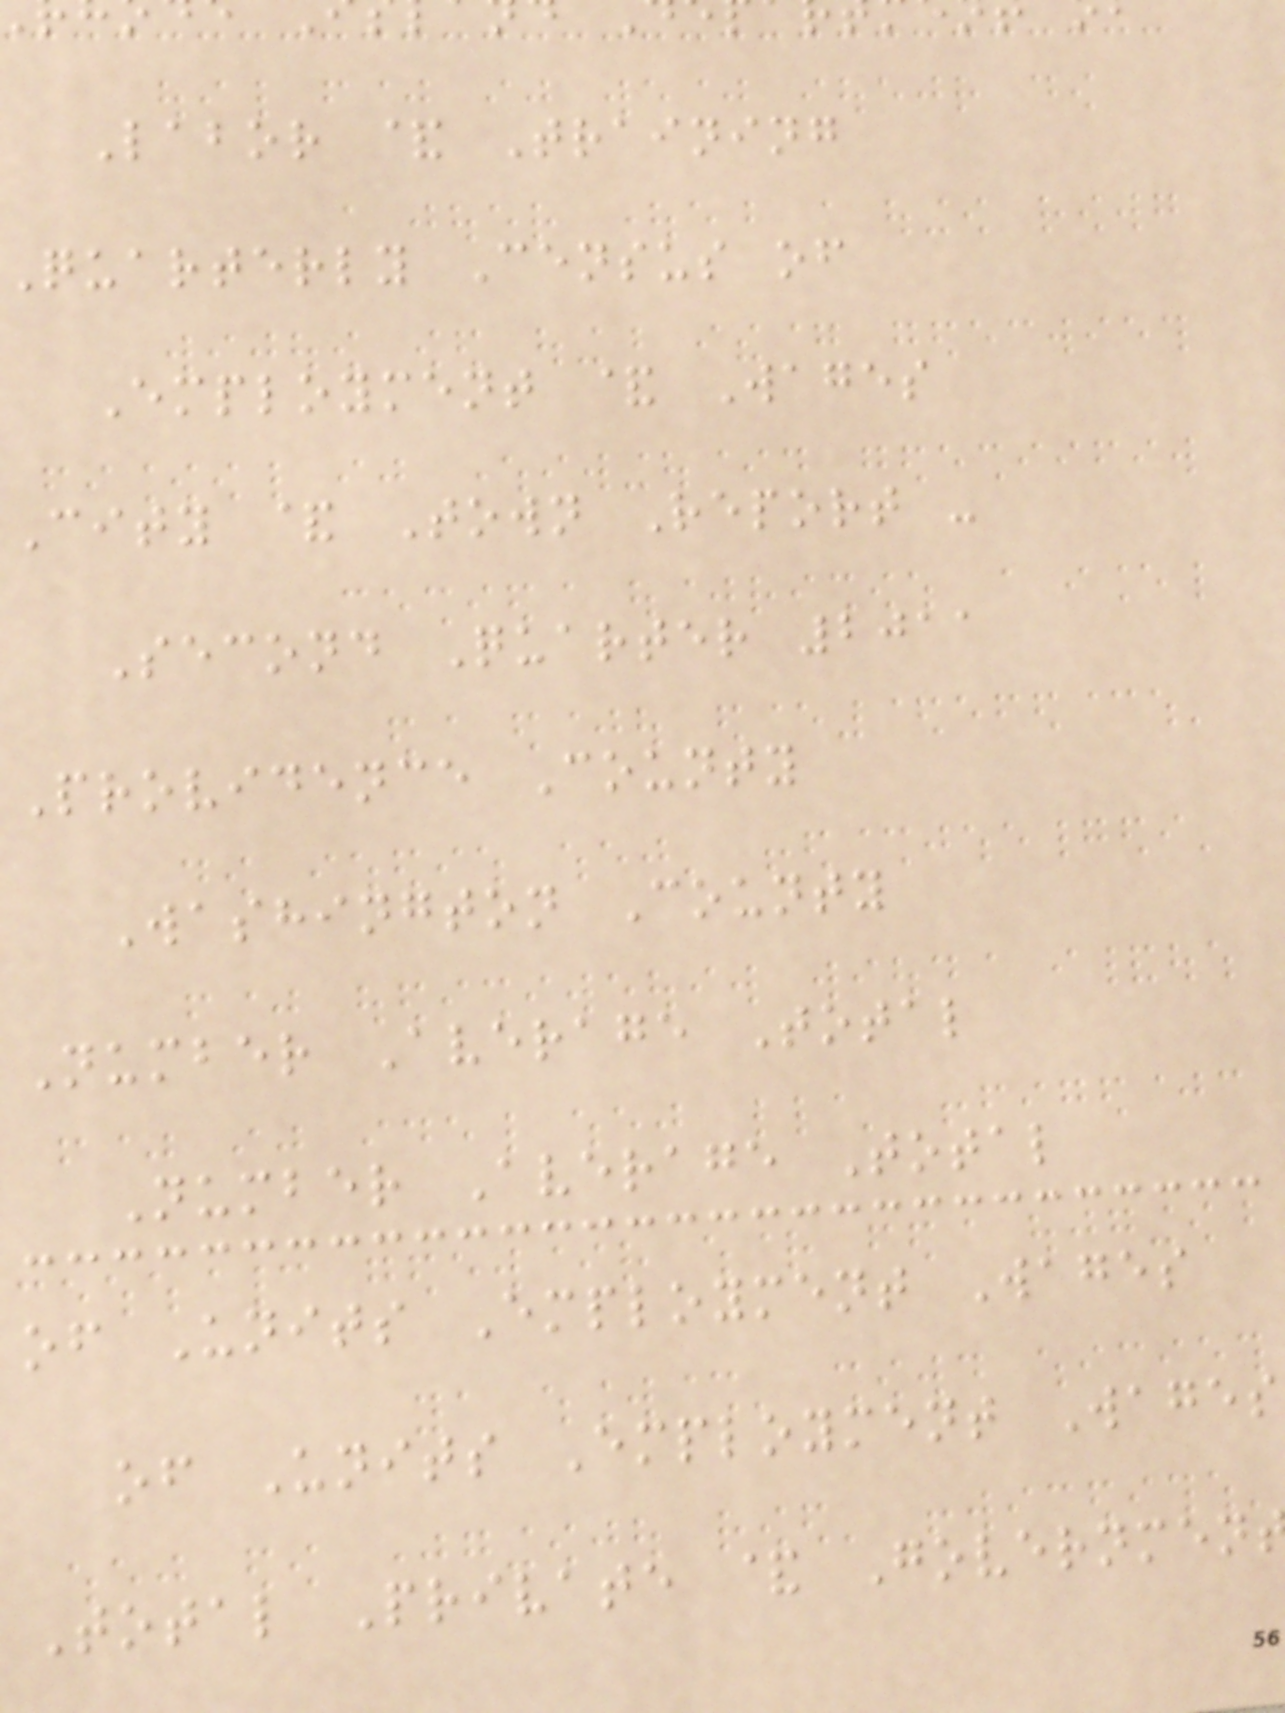Labor & Training
Quarterly Census of
Employment & Wages
City & Town Report -
Second Quarter 2011
Providence County
Washington County
Number Average Total
Number Average Total
of Units Employment Wages
of Units Employment Wages
Total Private & Governmen
